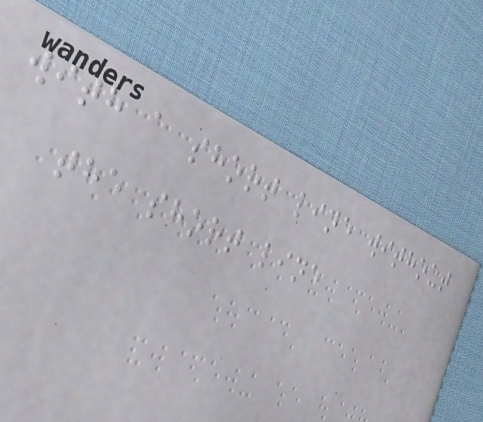with a short line without
the short line
